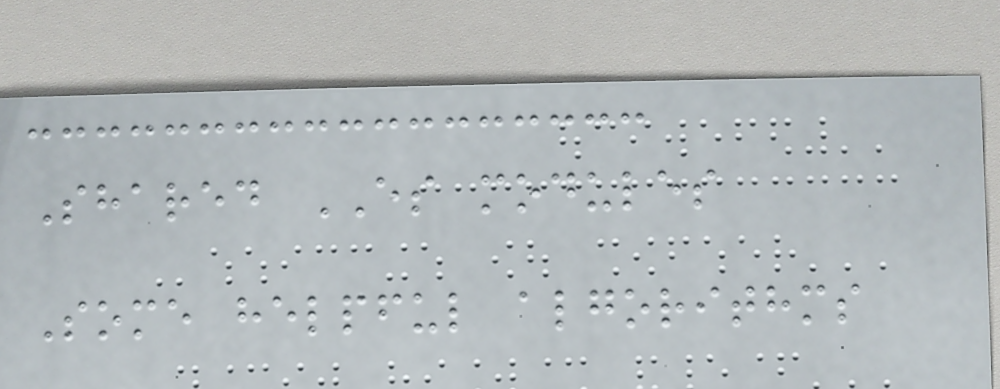Shared ES modules
Some helpful algorithms
